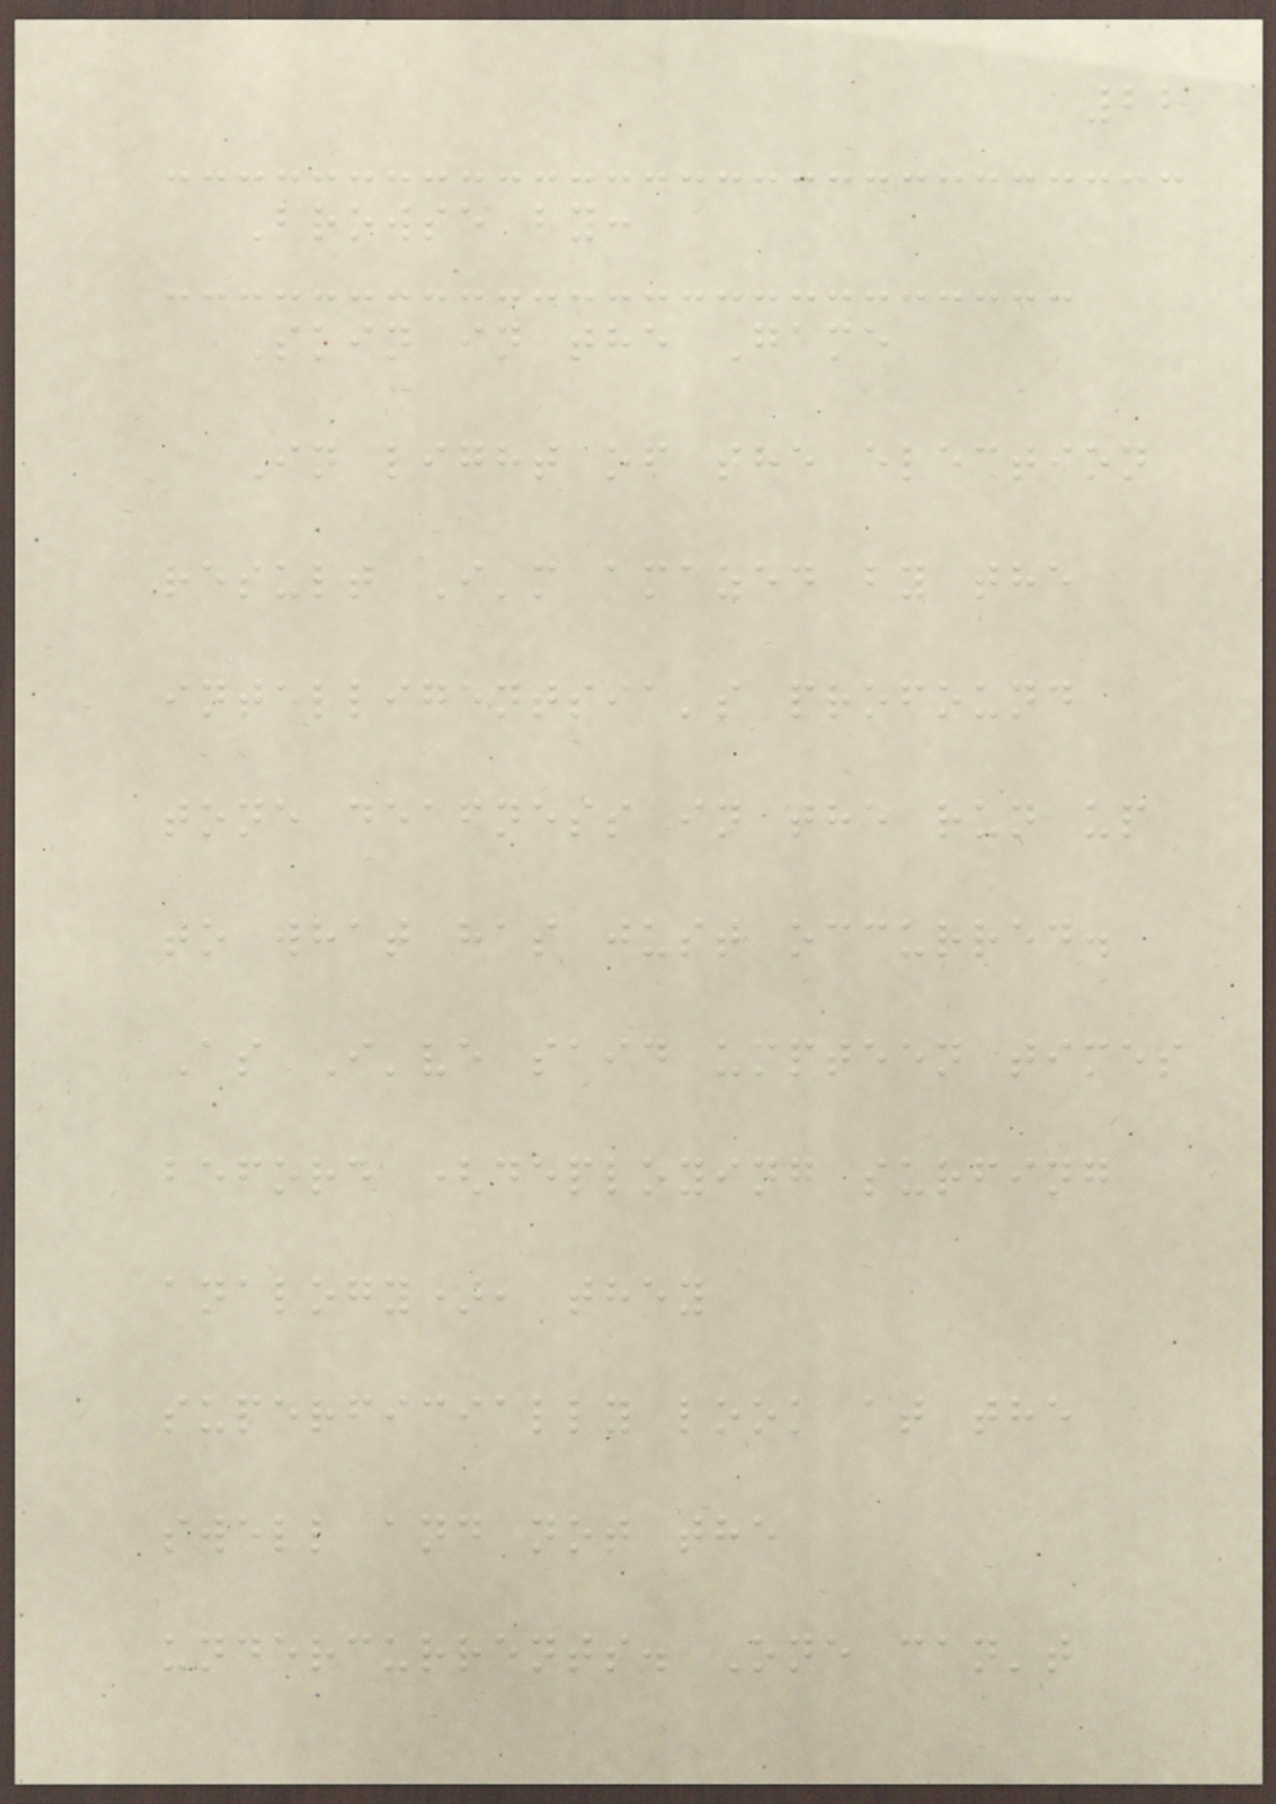22
Browse by:
Skin in the Game
In light of the election
result I'm amazed by the
intelligentsia's profound
tone deafness in the run up
to what has just occurred.
As I've said umpteen times
before (deploying surfing
analogy), they
superficially look at the
swell and not the
undercurrents. One can't
